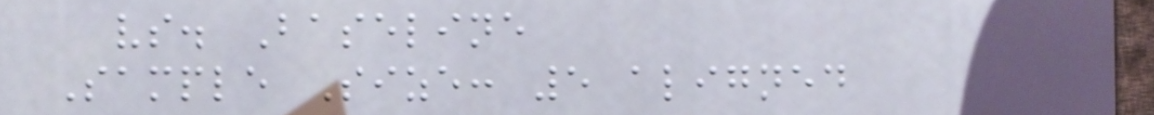vs. Baseline
Sample Size: 5 aligned
